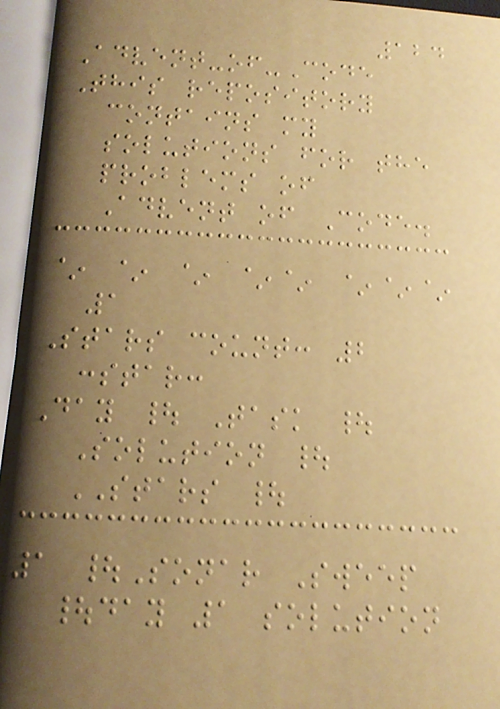124
Advent-of-Code
This repository
contains my
solutions for the
problems of
Advent of Code.
~ ~ ~ ~~ ~~~
1
Stars count: 2
:star:
Day | Task |
Solution |
STARS |
1 |Sonar Sweep
|day 1 solution
